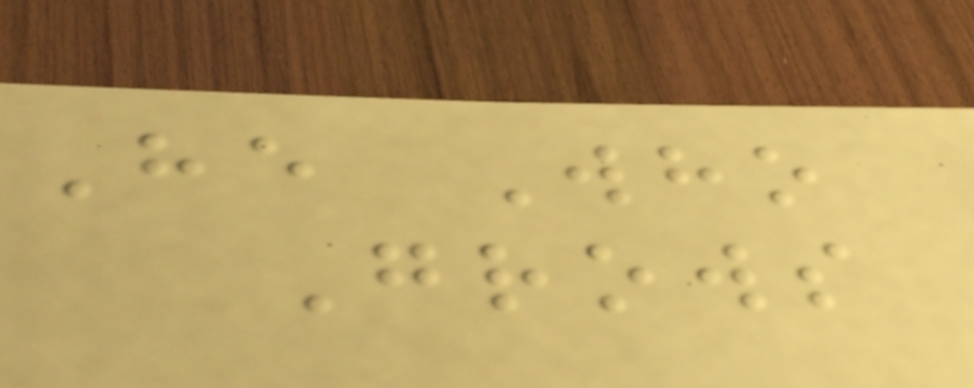He Who
Grows
